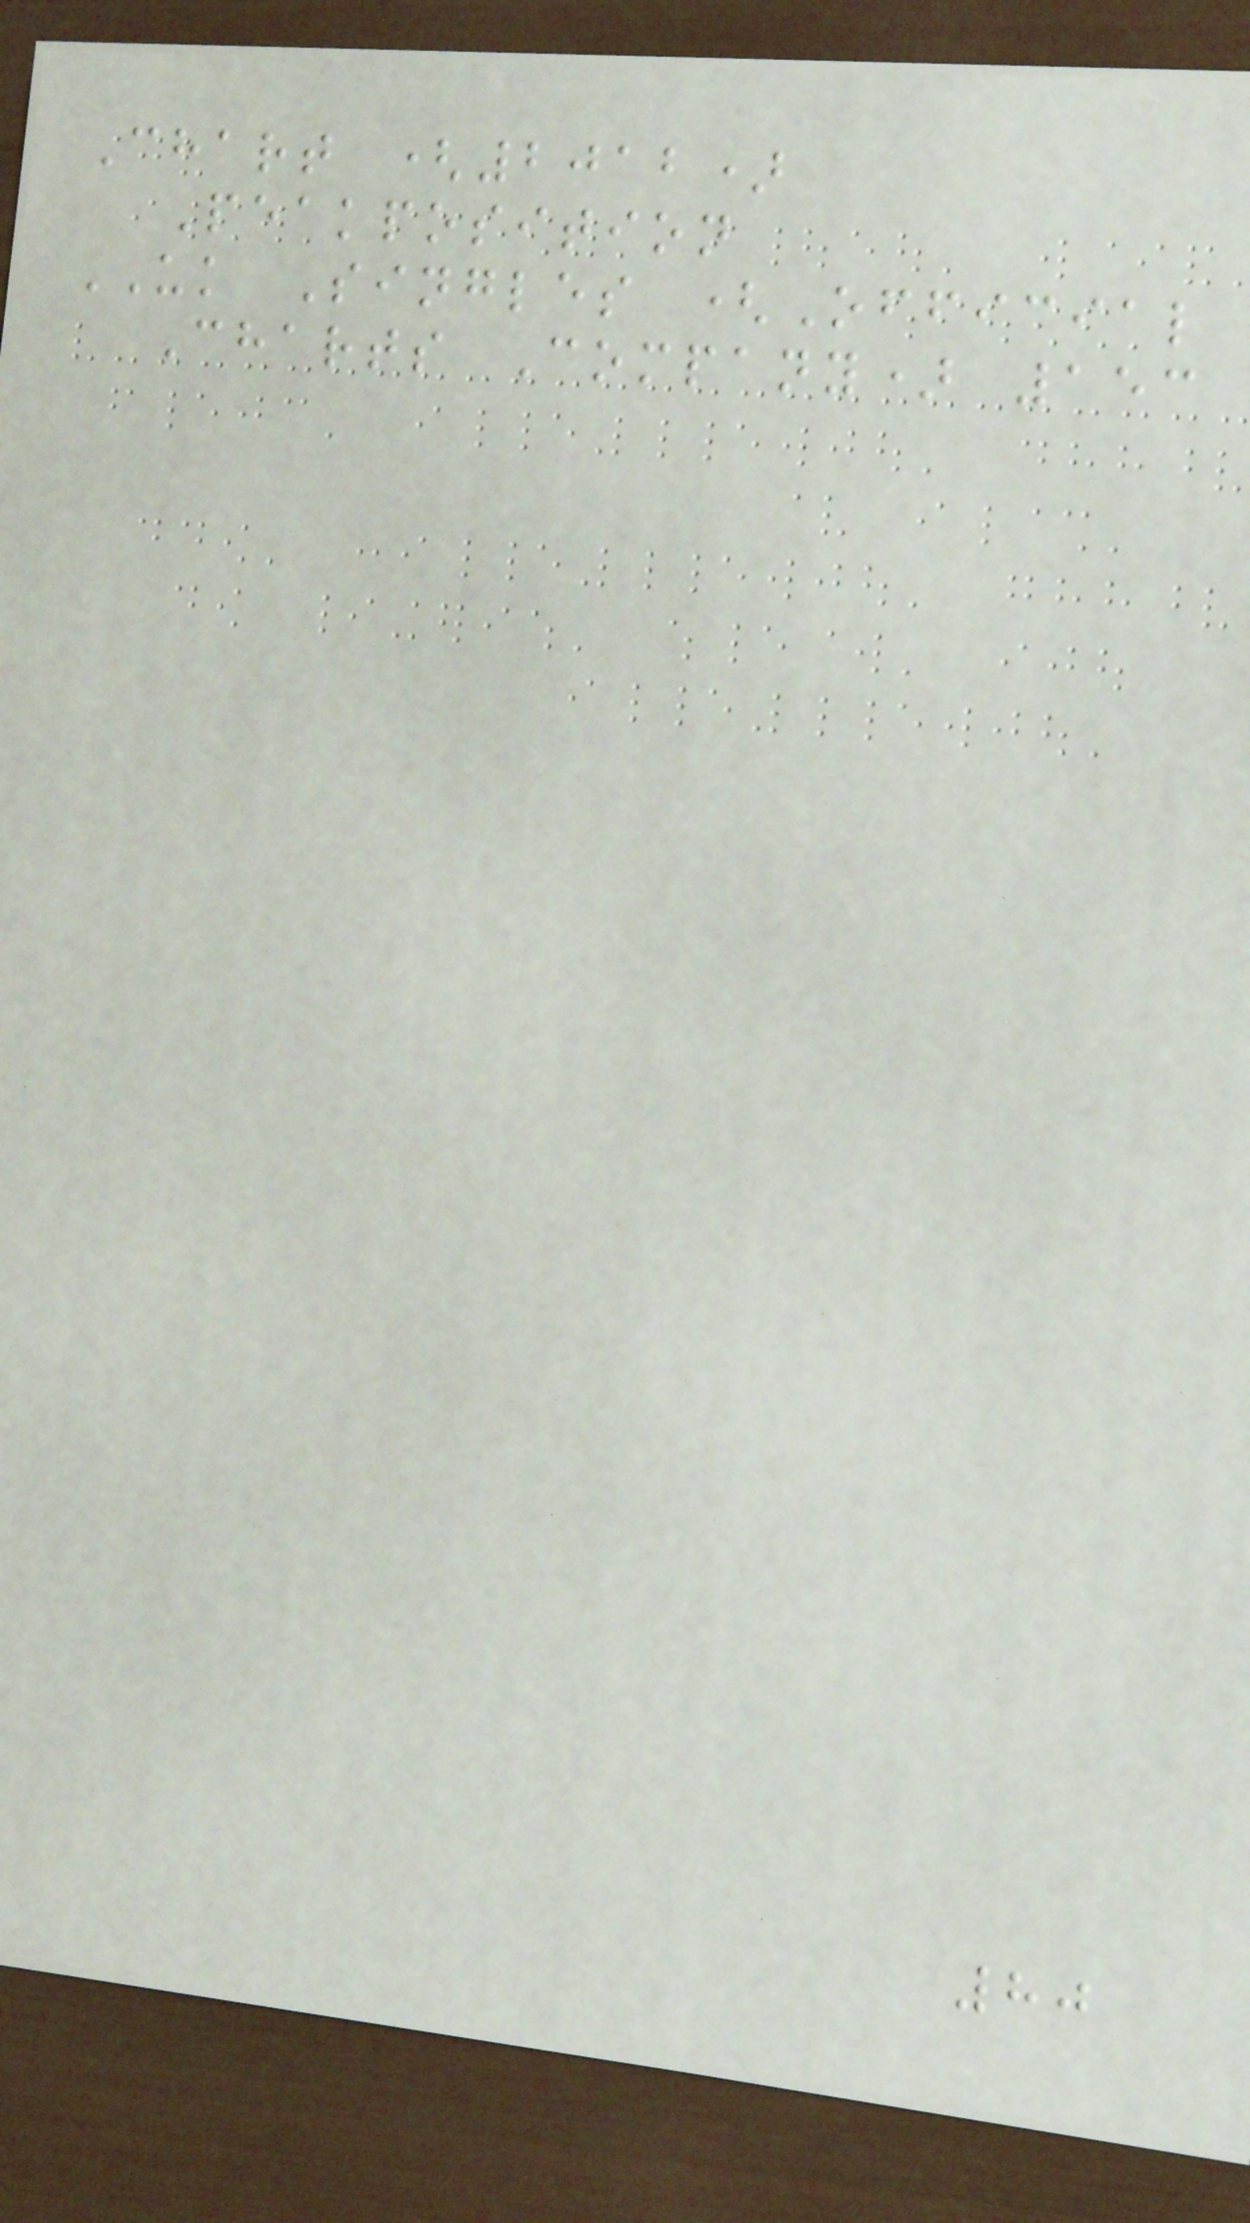Chart (2012)
Peakposition
UK Singles (Official
Charts Company) 153
80
